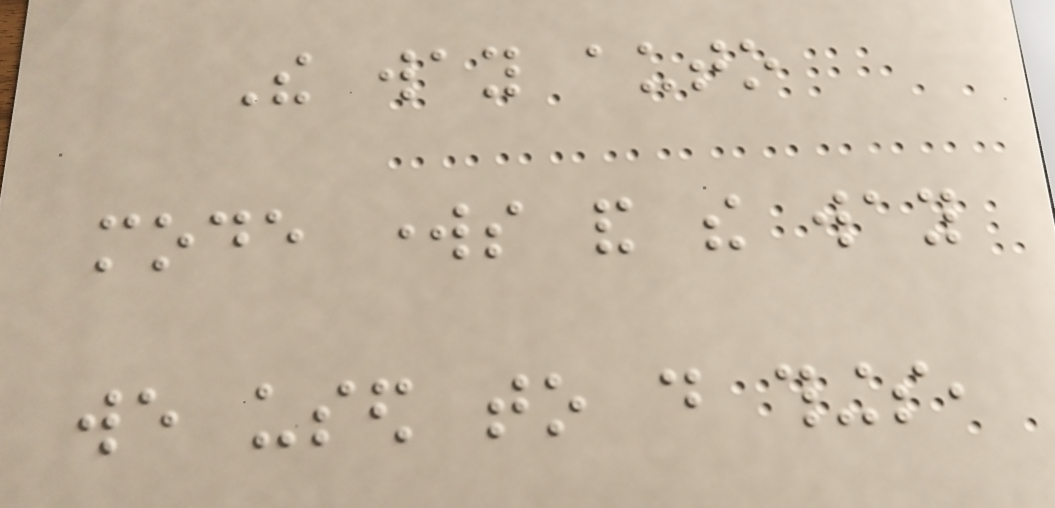The way auto
mode works and the way
we used to do things,
